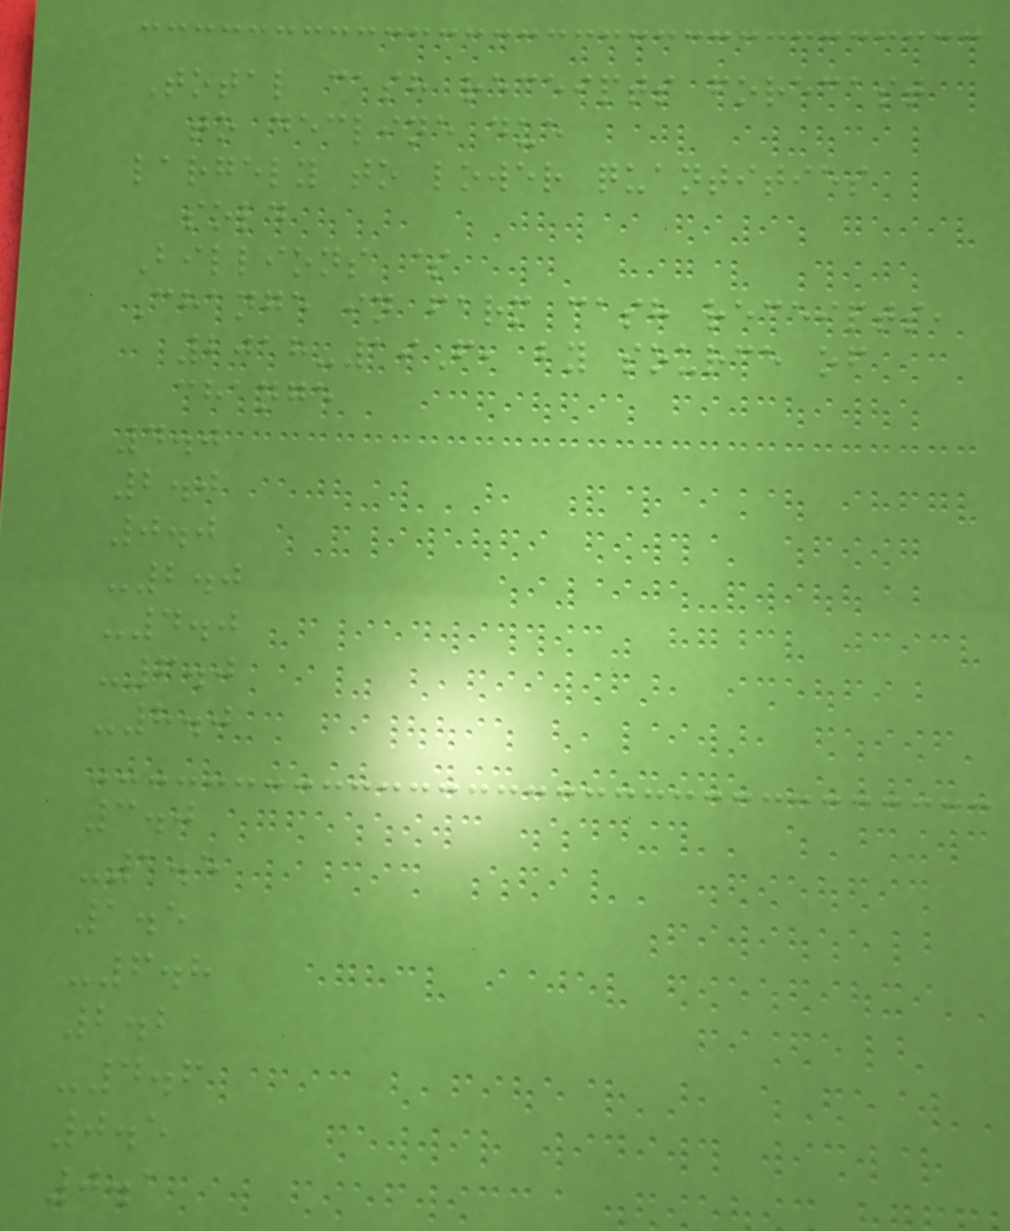Total cash receipts forecast
to decline due
largely to lower quantities
sold
Billions $
Change in farm cash receipts,
2018-19F, by source of
change
4.0
2.0
0.0
-2.0
-4.0
-6.0
-8.0
3.0
-1.5
1.5
-6.8
2.2
-4.6
0.5
0.1
